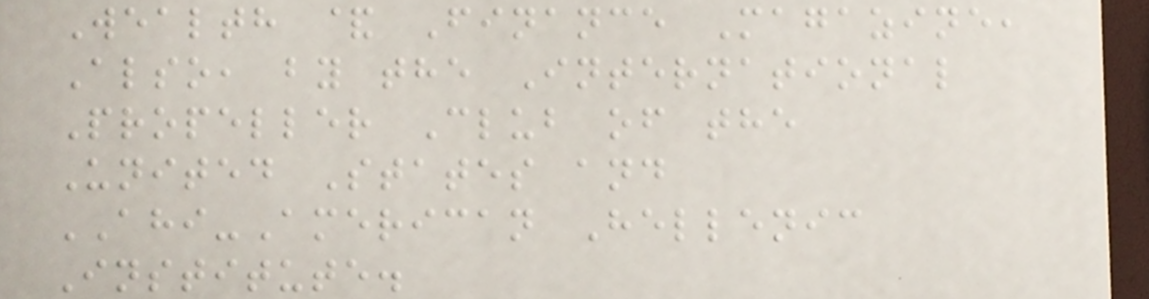Wealth & Finance Magazine,
Also, by the International
Propeller Club of the
United States and
AHI-American Hellenic
Institute.
